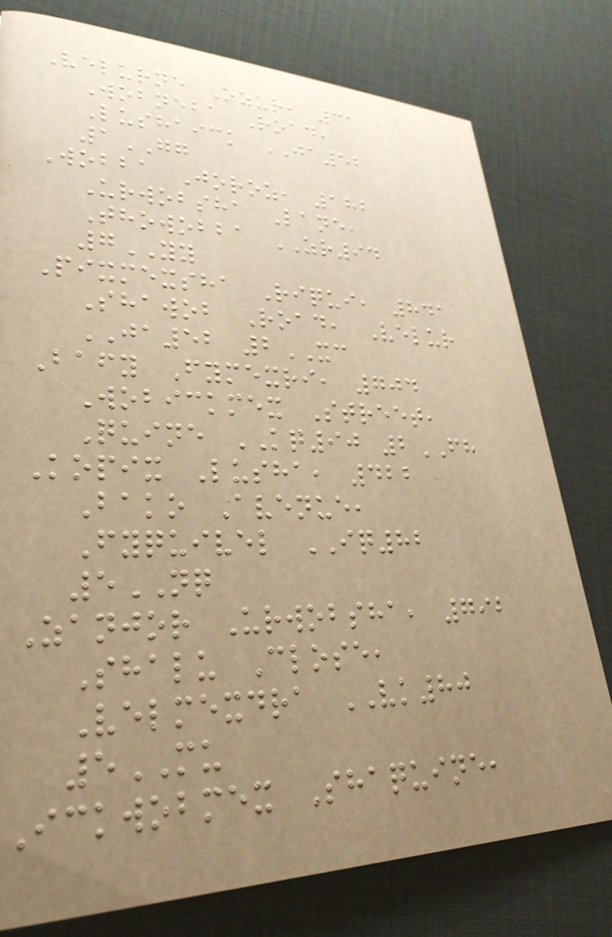Velurne Ozur, 31
Wobneba Road,
Lushaick JA52
1GG
Wobba Joroz, 182
Urwobsha Lane,
Thowobba ZR94
7YY
Pixmexsha Riqui, 841
Shawob Road, Velur
JA52 2XC
Bafy Fymexri, 704
Wobickmex Street,
Quine KQ90 2FH
Kopix Lusha, 422
Bako Avenue,
Fyquivel IQ82
5NQ
Zanjor Urwobsha, 792
Shalu Close,
Velmexdra VK80
5MU
Ickwobmex Shaquine,
